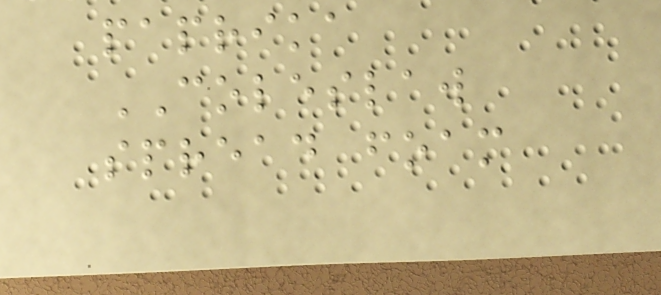paprika
COLESLAW
spread foam
